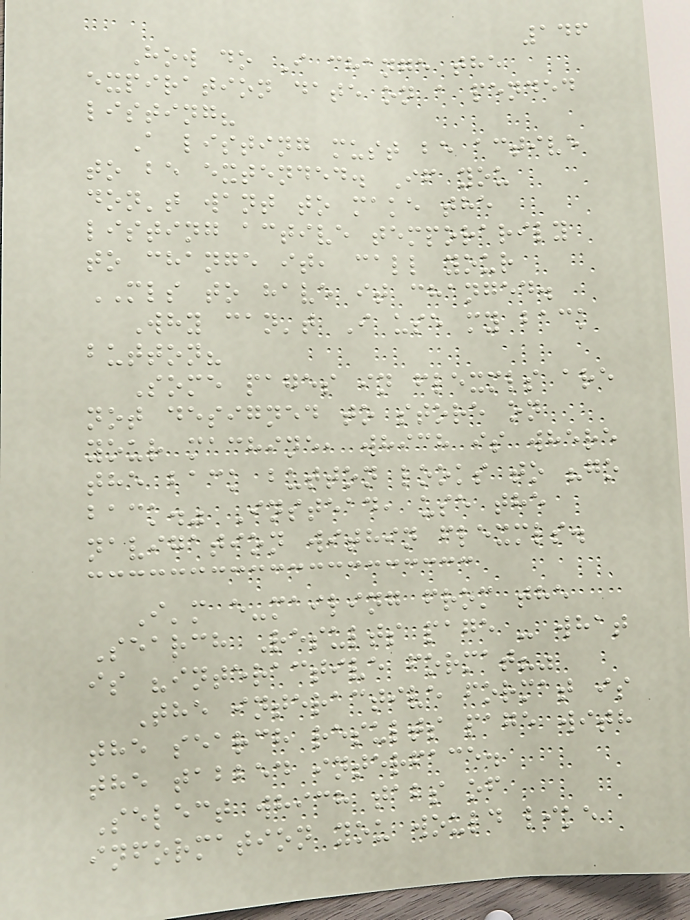146
How do I change the
expiration date on a pended
listing?
A listing must be active
to be extended. If you
don't want to make the
listing active temporarily
to change it, call your
MLS to have it changed.
Why can't I use my back
button?
Some pages in flexmls are
not designed to store on
your machine, which is where
the back button looks to "go
back." Instead, use the
navigation within flexmls.
I'm e-mailing from the
Search Results page - what
is "interactive format?"
The interactive format is
the search results page with
the tabbed interface.
Select which tabs of
information you would like
